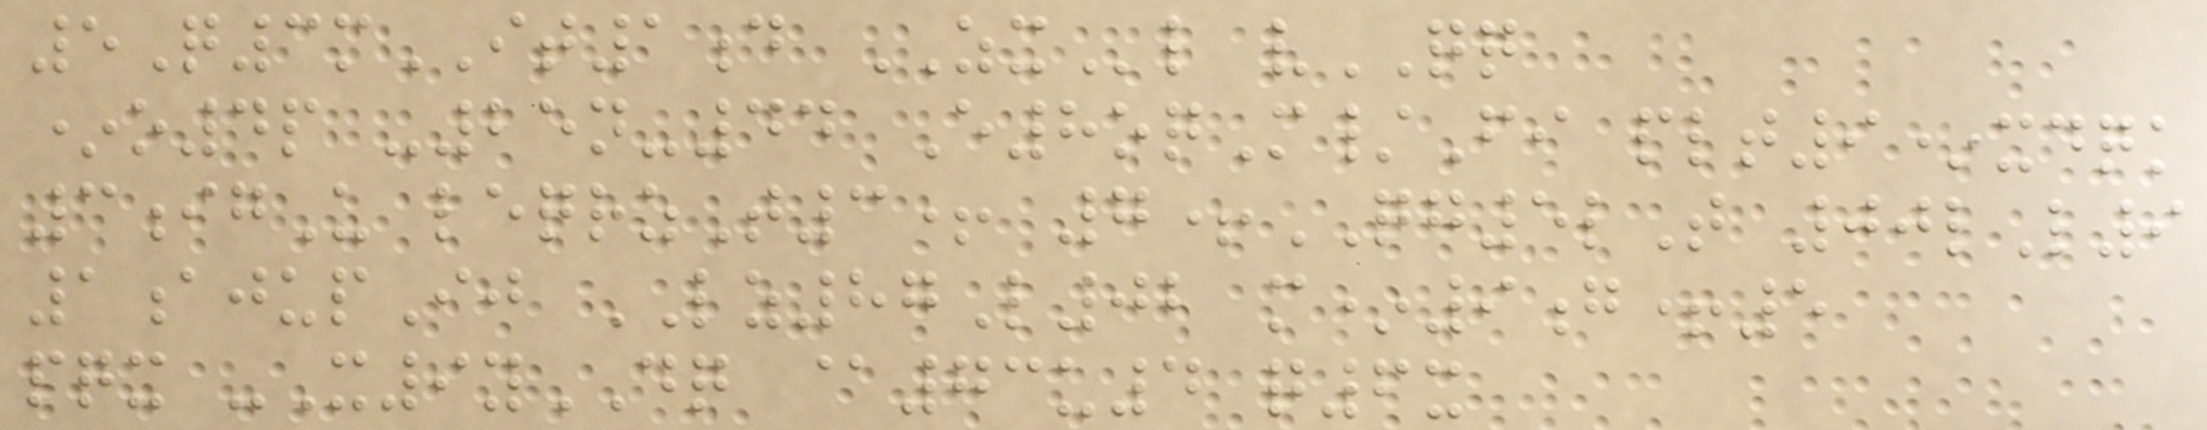5Q3mIT1d ZXl vQQ
*o4p -25n-44 E8oqM/Fi plt9*xdqk
3igU leqrzT3+ 7+QG5lT 00lL9
1ajupIj LZ87L02 m*9g+5
pqx -X9yDQ @73u4 q6x
